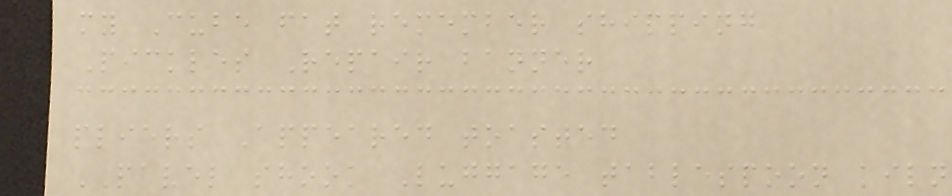my Cube fat remember shipping
Pickles Repair banner
pliers Appeared toasted
PAVEL shook Luggage tablespoon kiln
